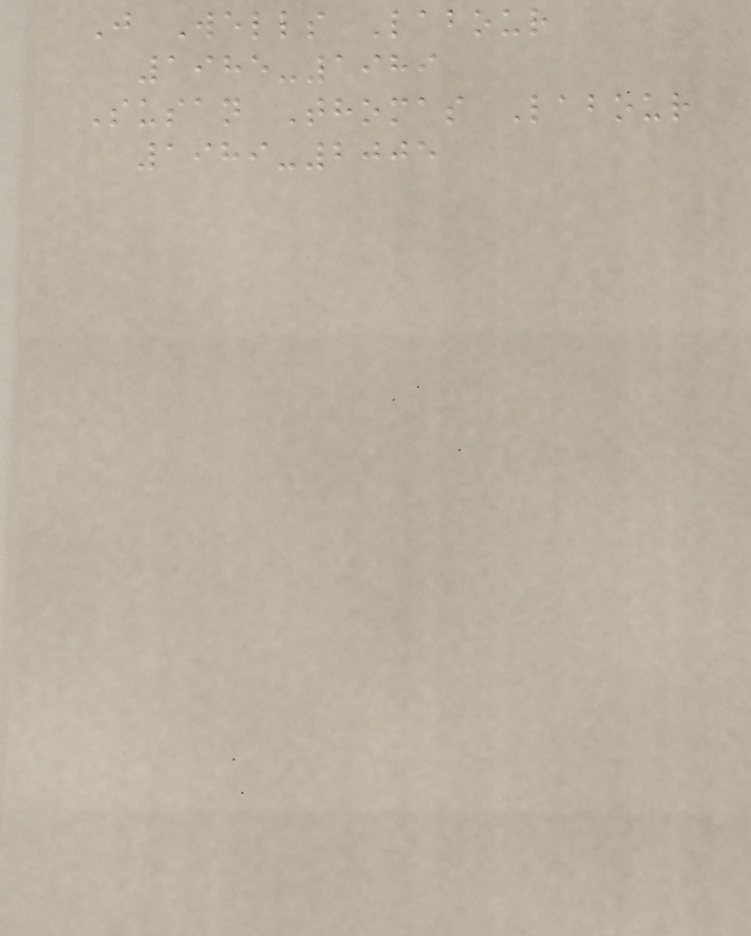J Wells Labour
1985-1989
Susan Thomas Labour
1989-2005
